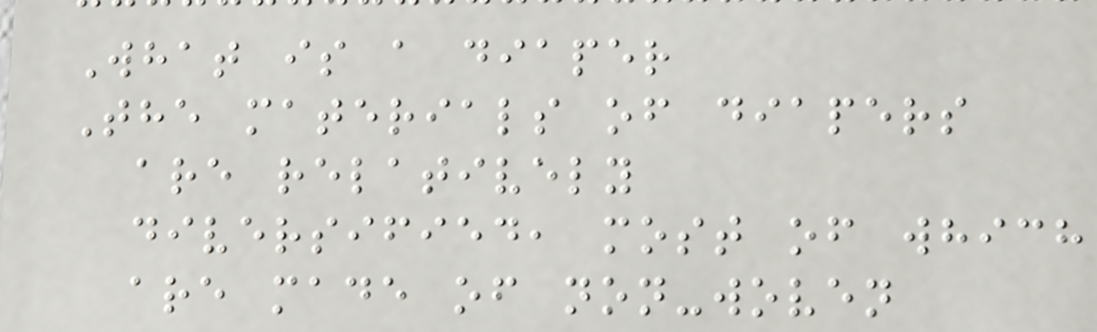What is a diaper
The materials of diapers
are relatively
diversified, most of which
are made of non-woven
